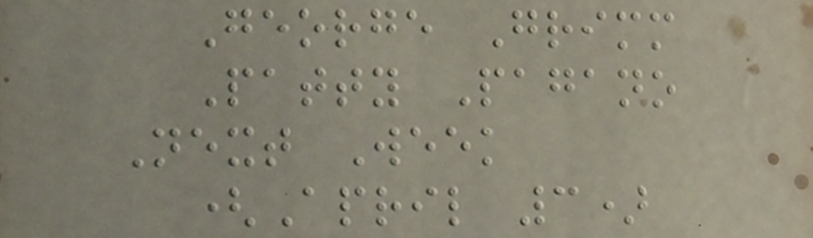George Grimm
Patty Pagano
Next Week
(April 3)
